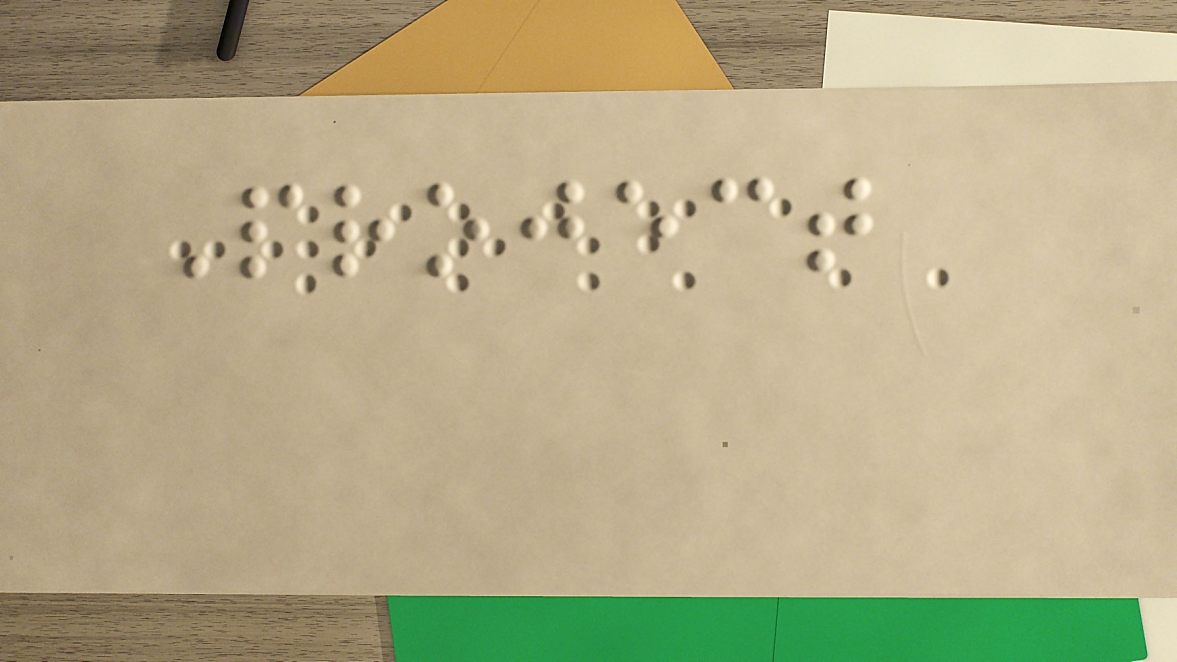Project
